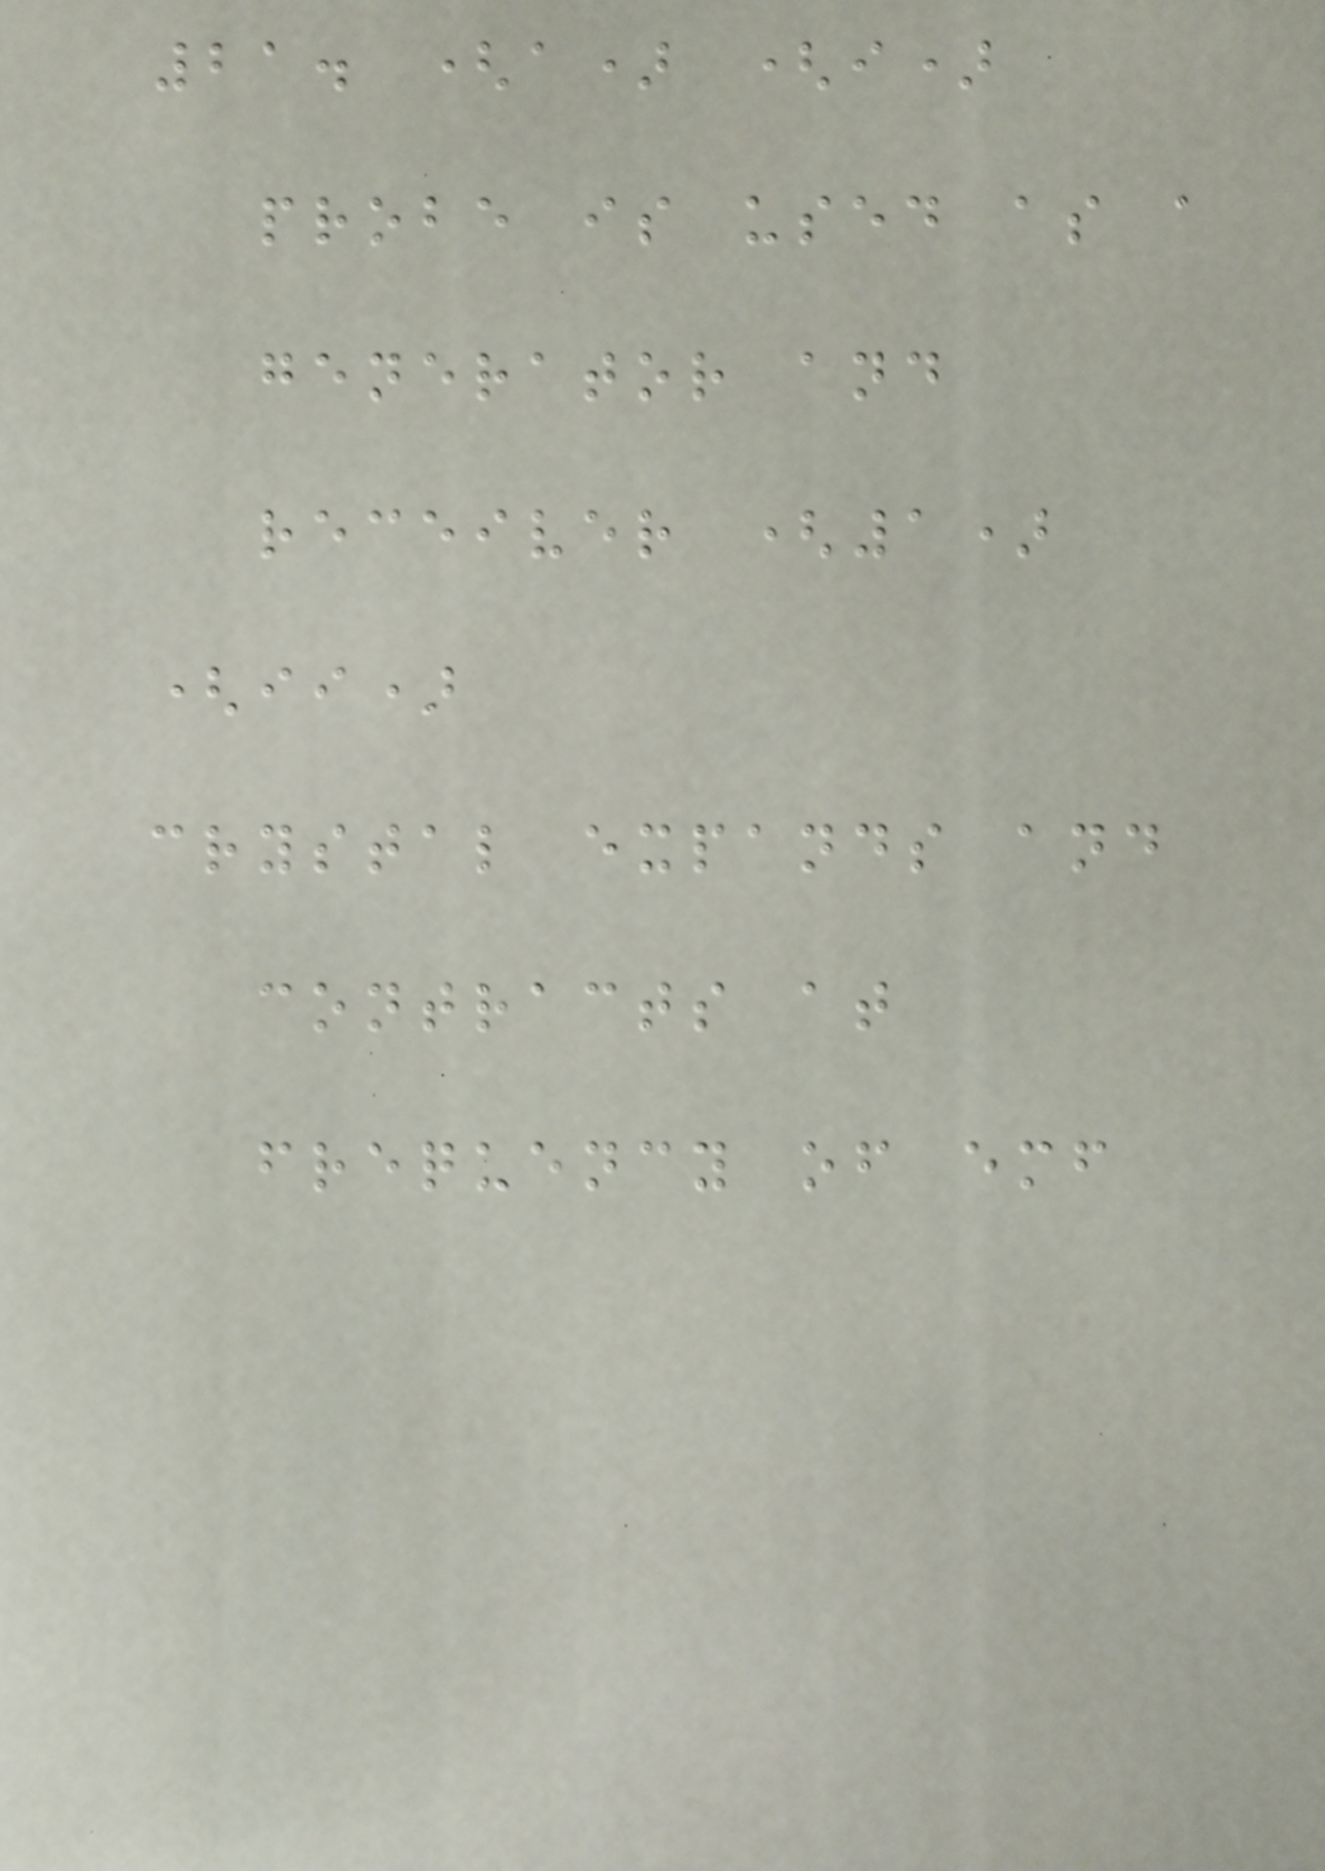21. (a) (i)
probe is used as a
generator and
receiver (1)
(ii)
crystal expands and
contracts at
frequency of emf
